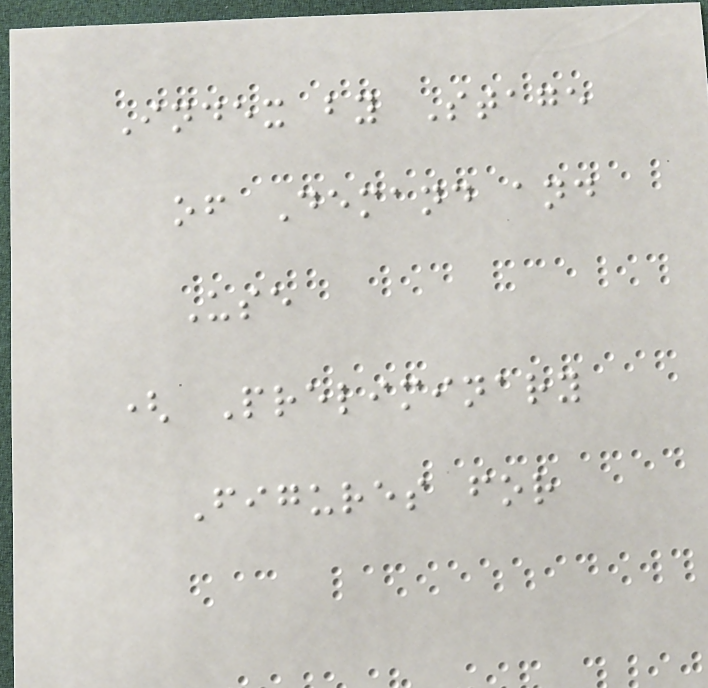Index by Stage
of Demand and
Use
( Preliminary
Figures for
